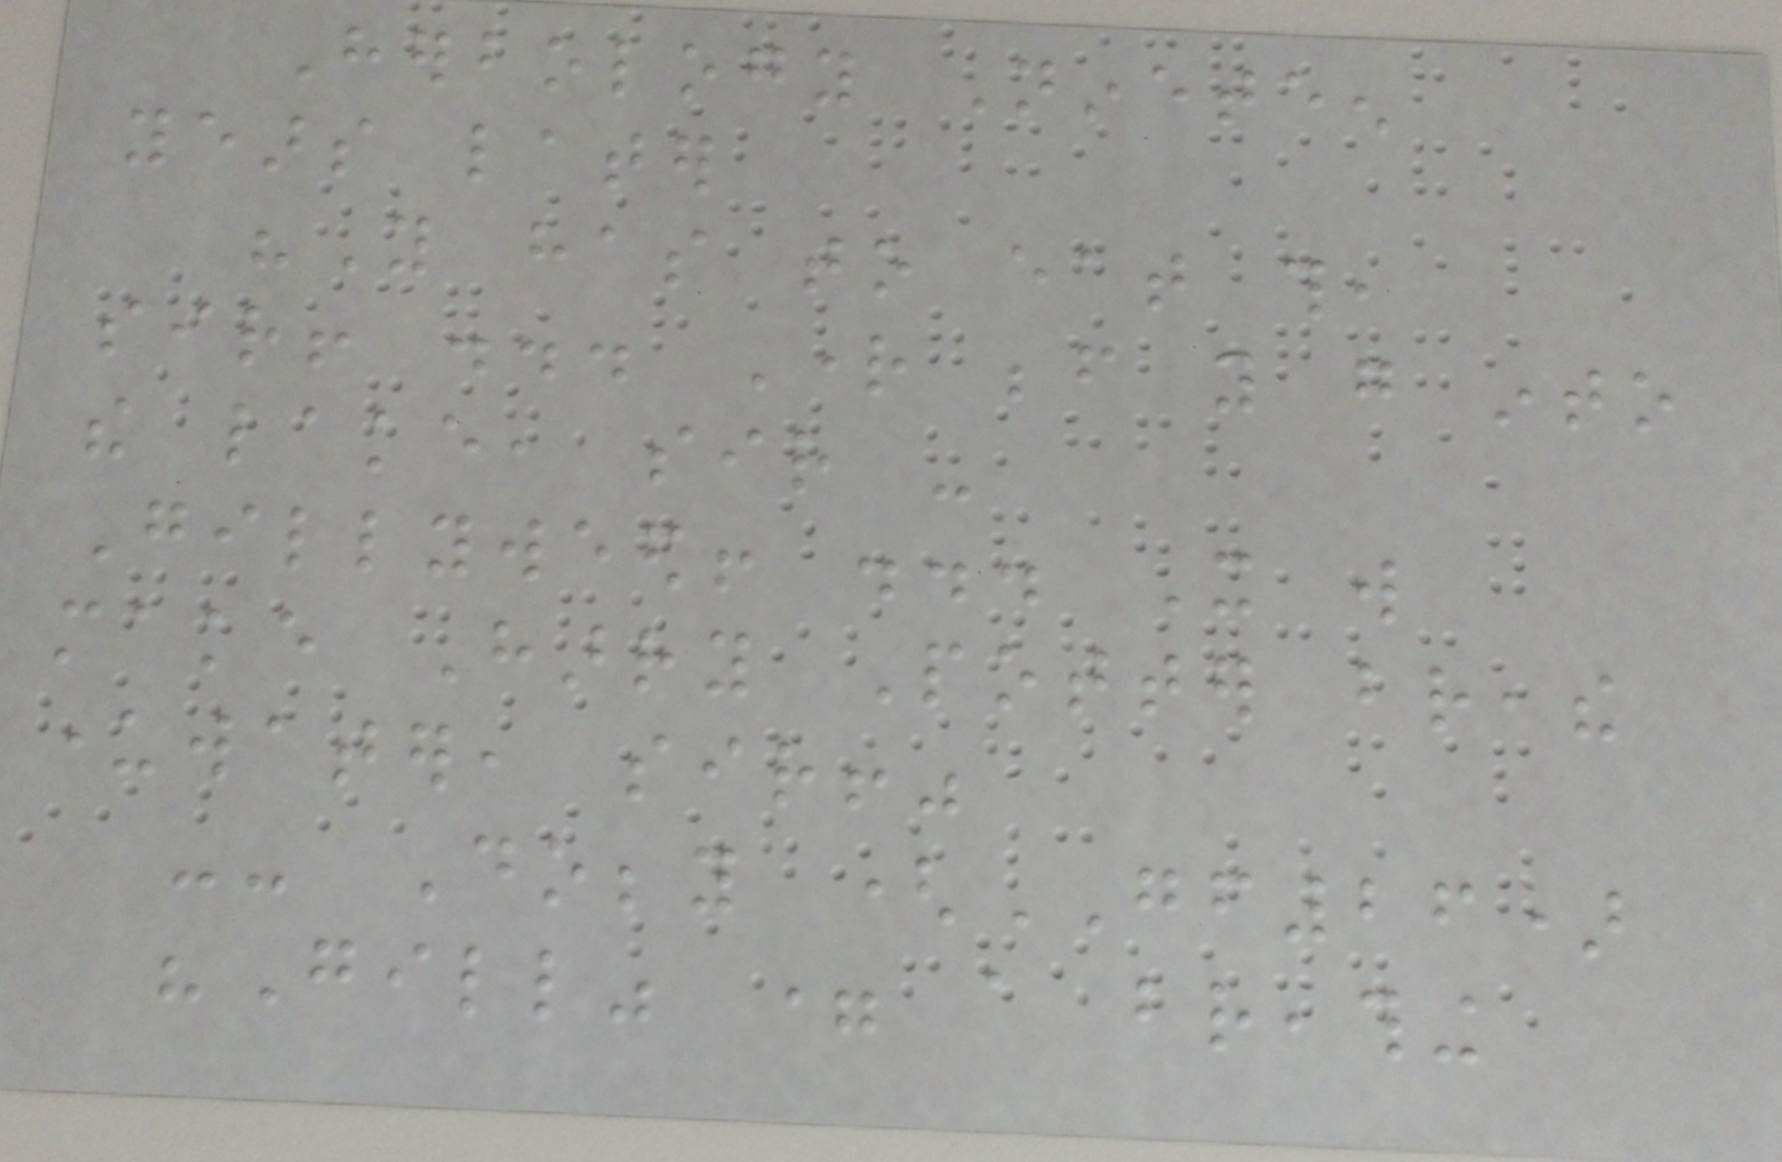Herbology Nineteen
years later
"You has to eat this,
sir! ... Right before you go into
the lake, sir -
Gillyweed! ... It will
make Harry Potter breathe
underwater, sir!"
-- Dobby (GF26)
"Gill" = a breathing
